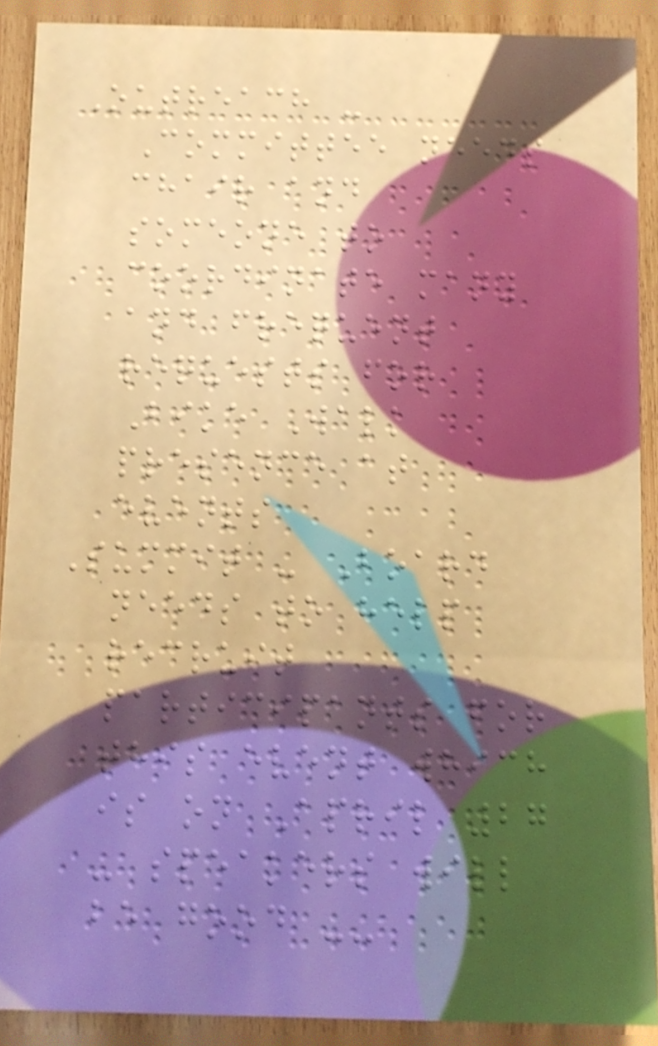Outreach -
Committee needs
chair and
someone to
coordinate many
and frequent
requests for
Bike Walk
presence at
events
Summit - Board
needs to help
recruit
participants for
this event which
is on April 27
- speakers will
be good --
